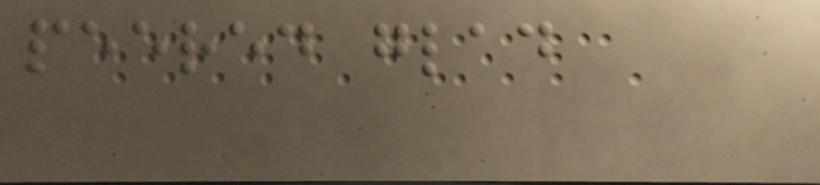peered glad
